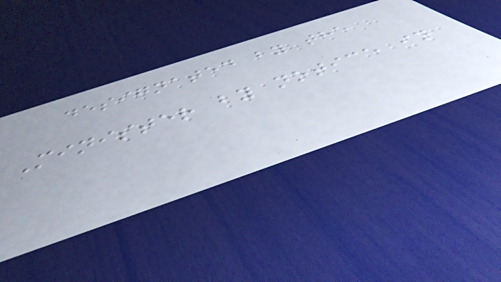designated by the
Minister by notice in
